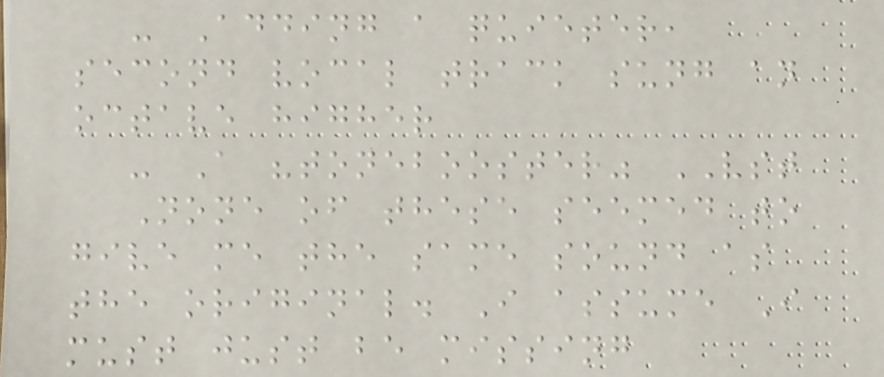- Adding a quieter,
second vocal track sung an
octave higher
- A "tonebooster" VST
None of these seemed to
give me the same sound as
the original. I assume I
must just be missing
